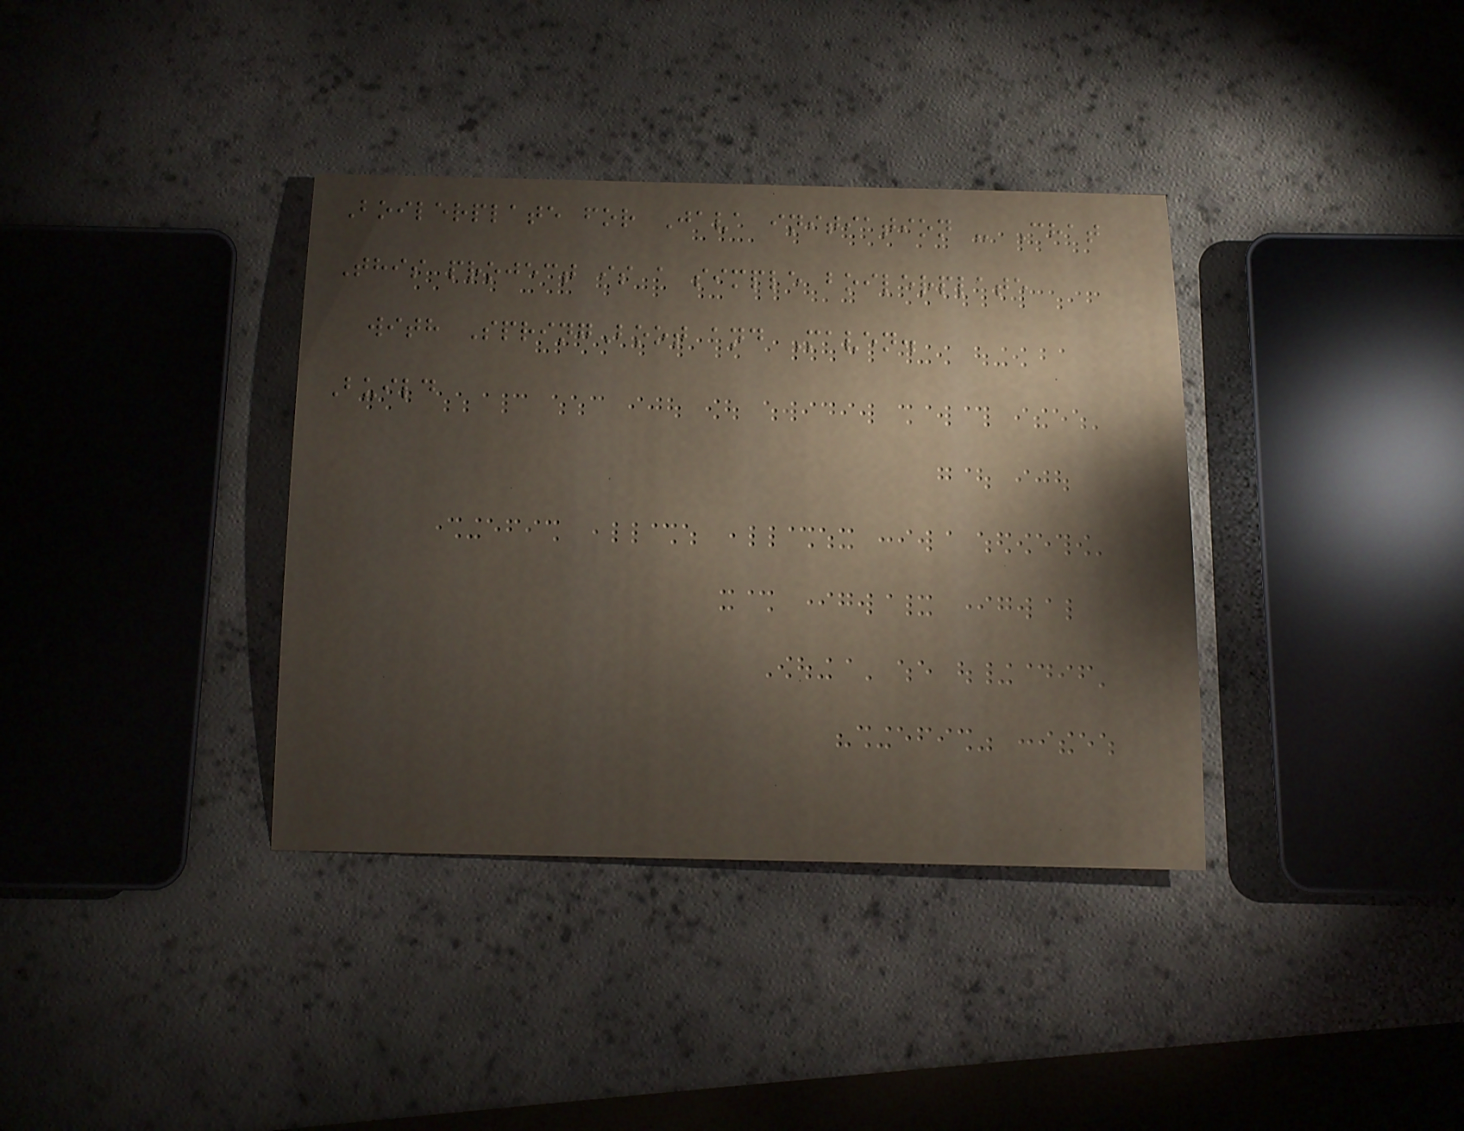Boilerplate for Java initiation - Chat
This project is a simple boilerplate
with SpringBoot and Maven.
Build
